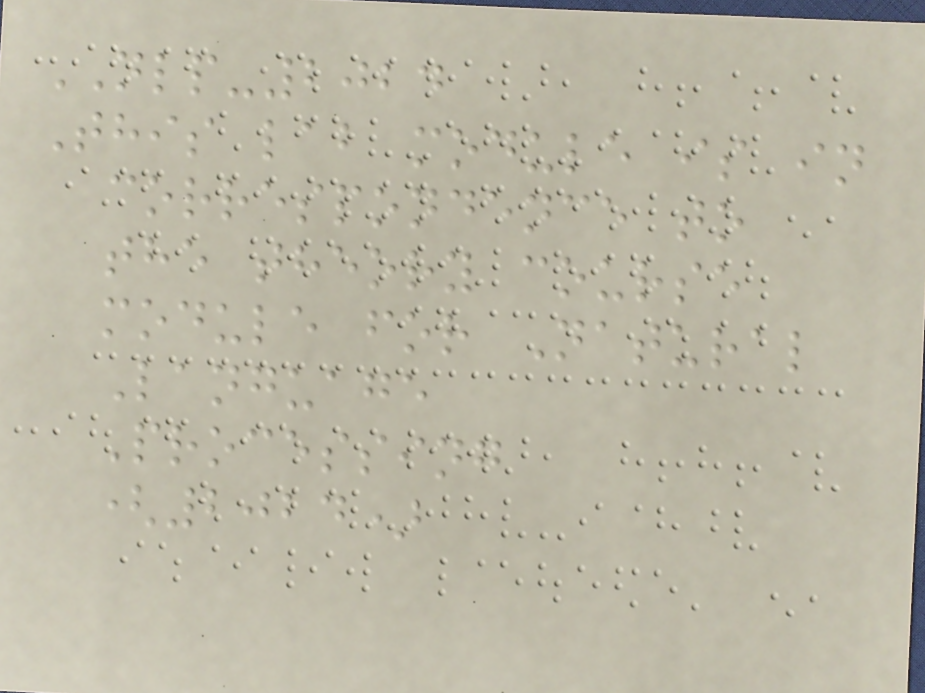NLP-2024
This lab module is in
correspondence to
the theory course
module for Natural
Language
Processing
(2024)
